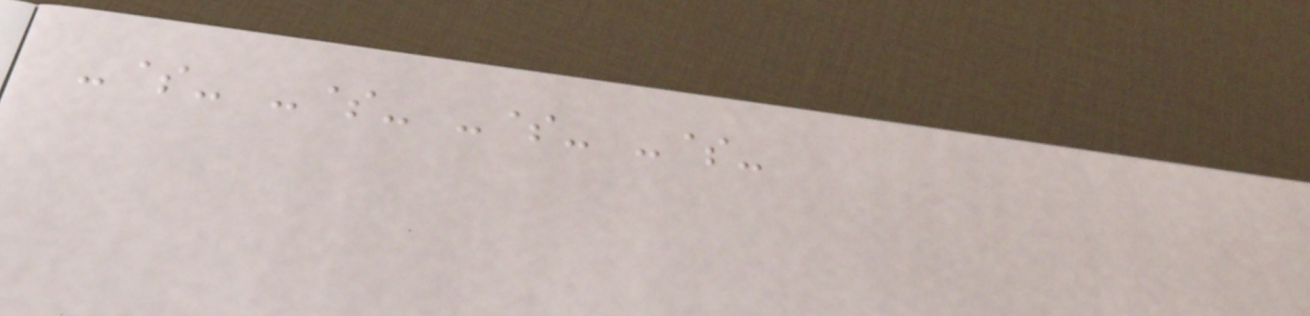-$- -$- -$- -$-
